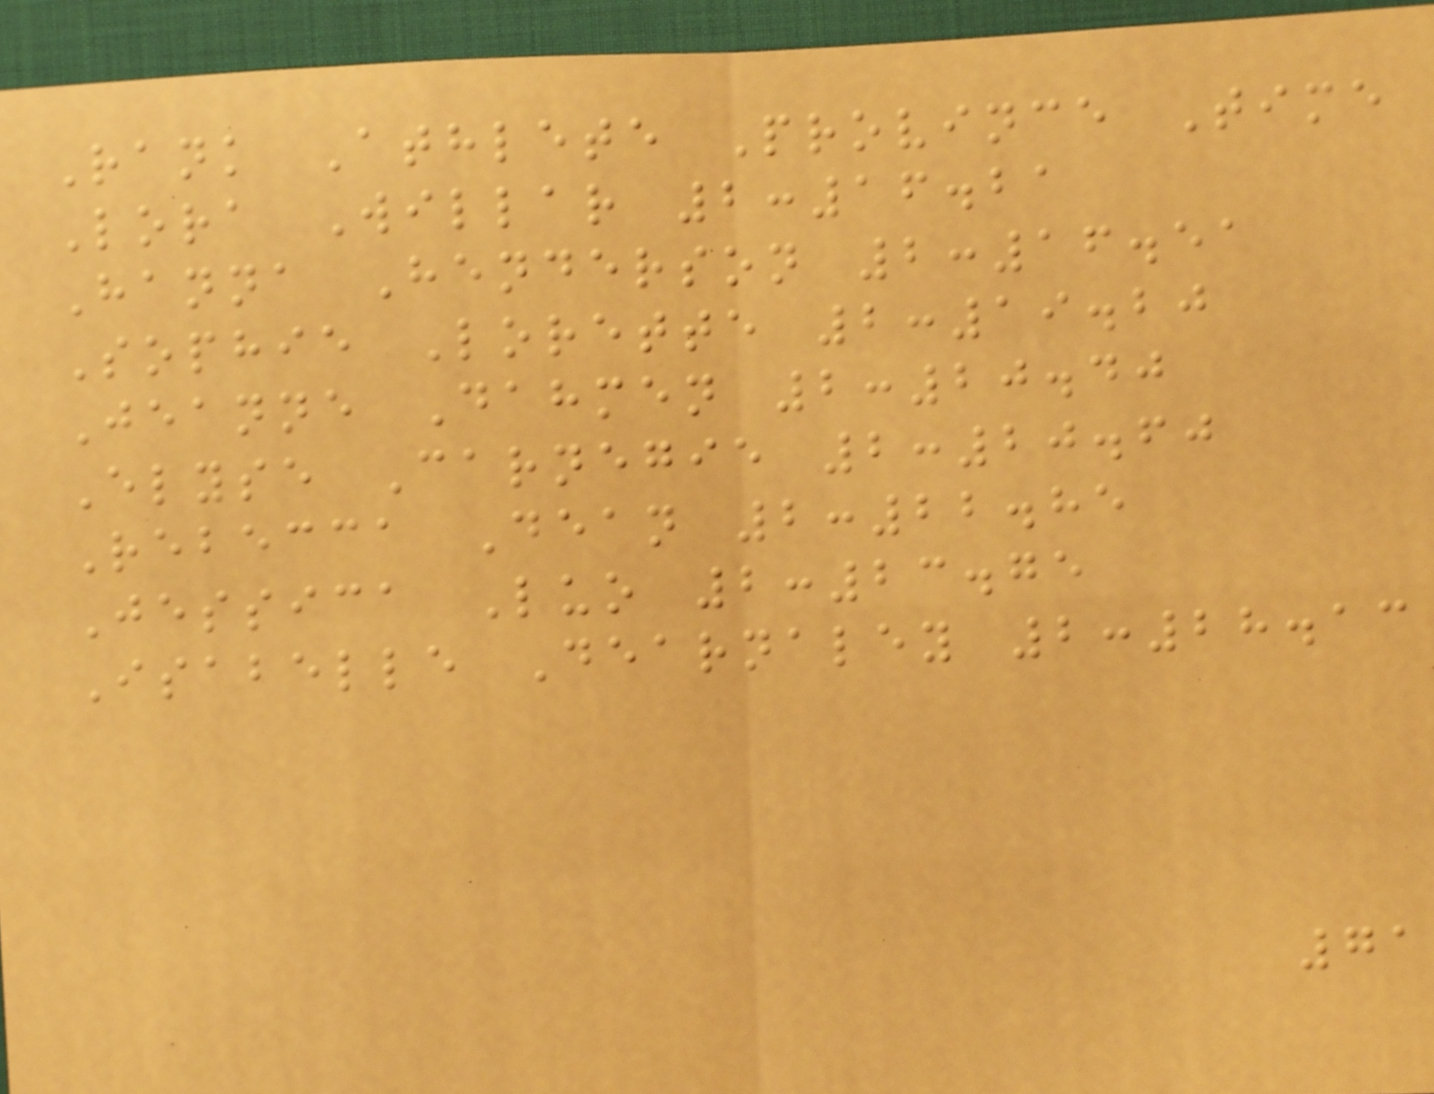Rank Athlete Province Time
Lora Willar 2:16.21
Hanna Henderson 2:16.51
Sophie Lorette 2:19.20
Jeanne Dahmen 2:20.40
Elyse Carnegie 2:20.60
Rebecca Dean 2:22.85
Jessica Luo 2:23.75
Isabelle Dearnaley 2:28.13
71
